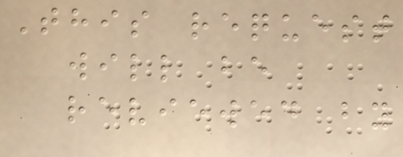This request
will be
reviewed by
